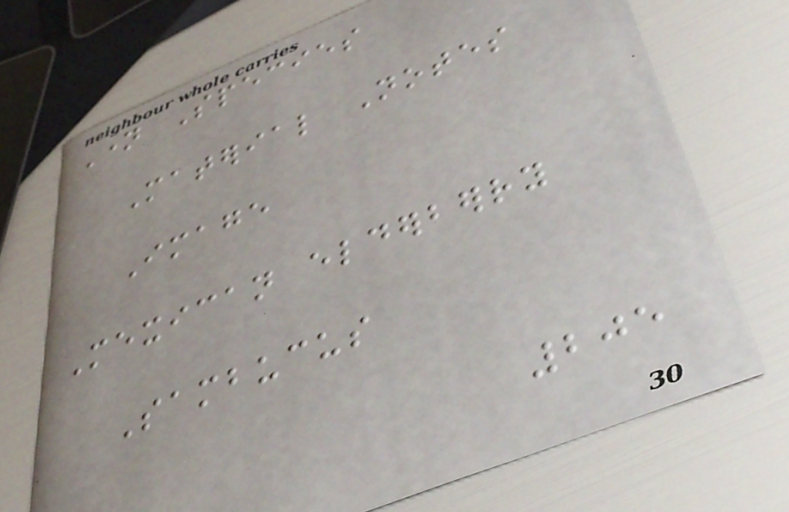Name Species
Material Notes
Image
Mexican elderberry
Sambucus
205
